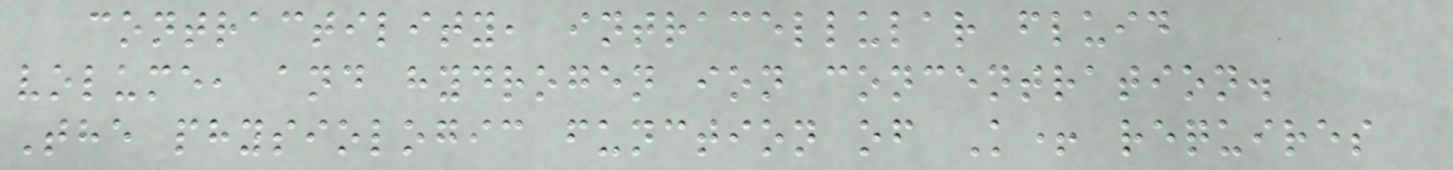contractility, intracellular fluid
volume, and hydrogen ion concentration.
The physiologic function of K+ requires
